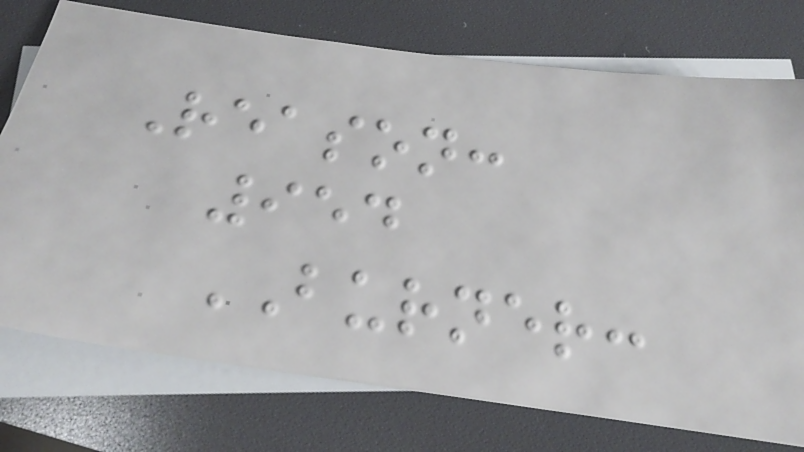Reason:
954
BURNER:
